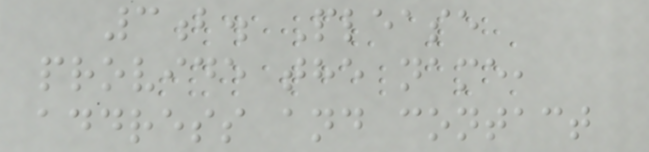3b. Please
provide the name,
address and contact
